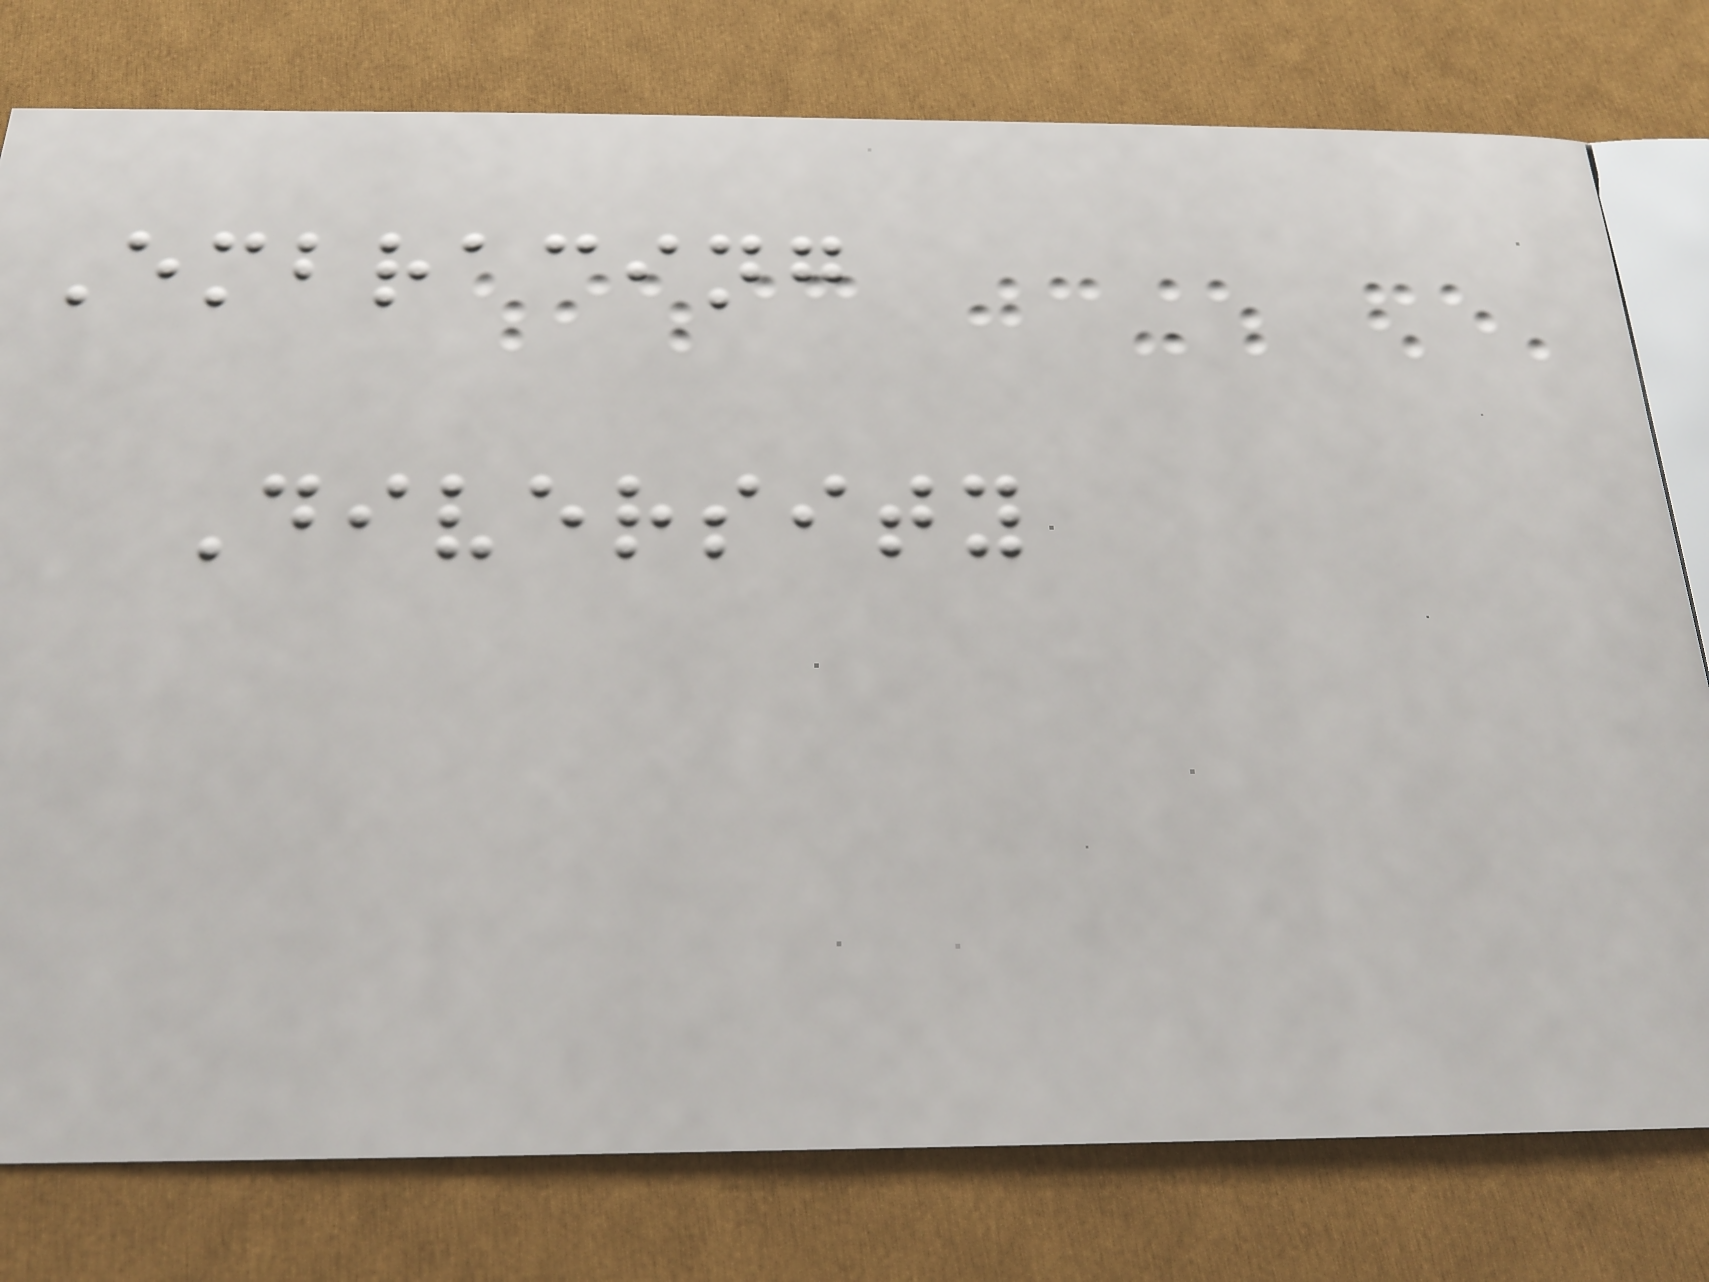Embracing
Diversity
